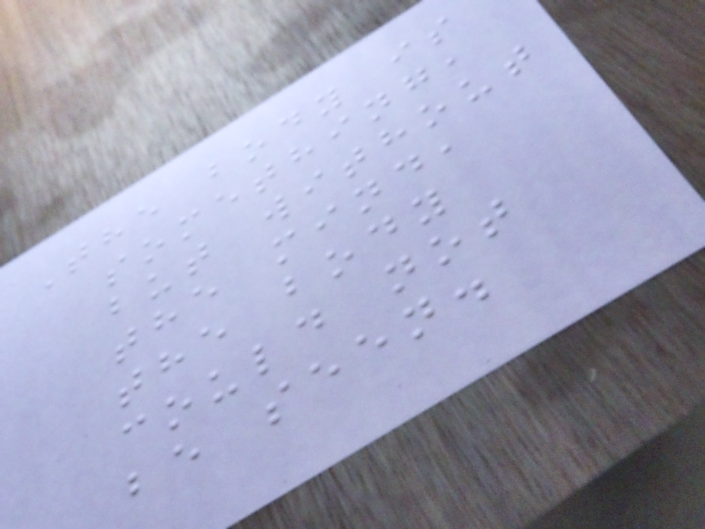The body is
something,
but without
the mind,
the body
could not
be seen.
